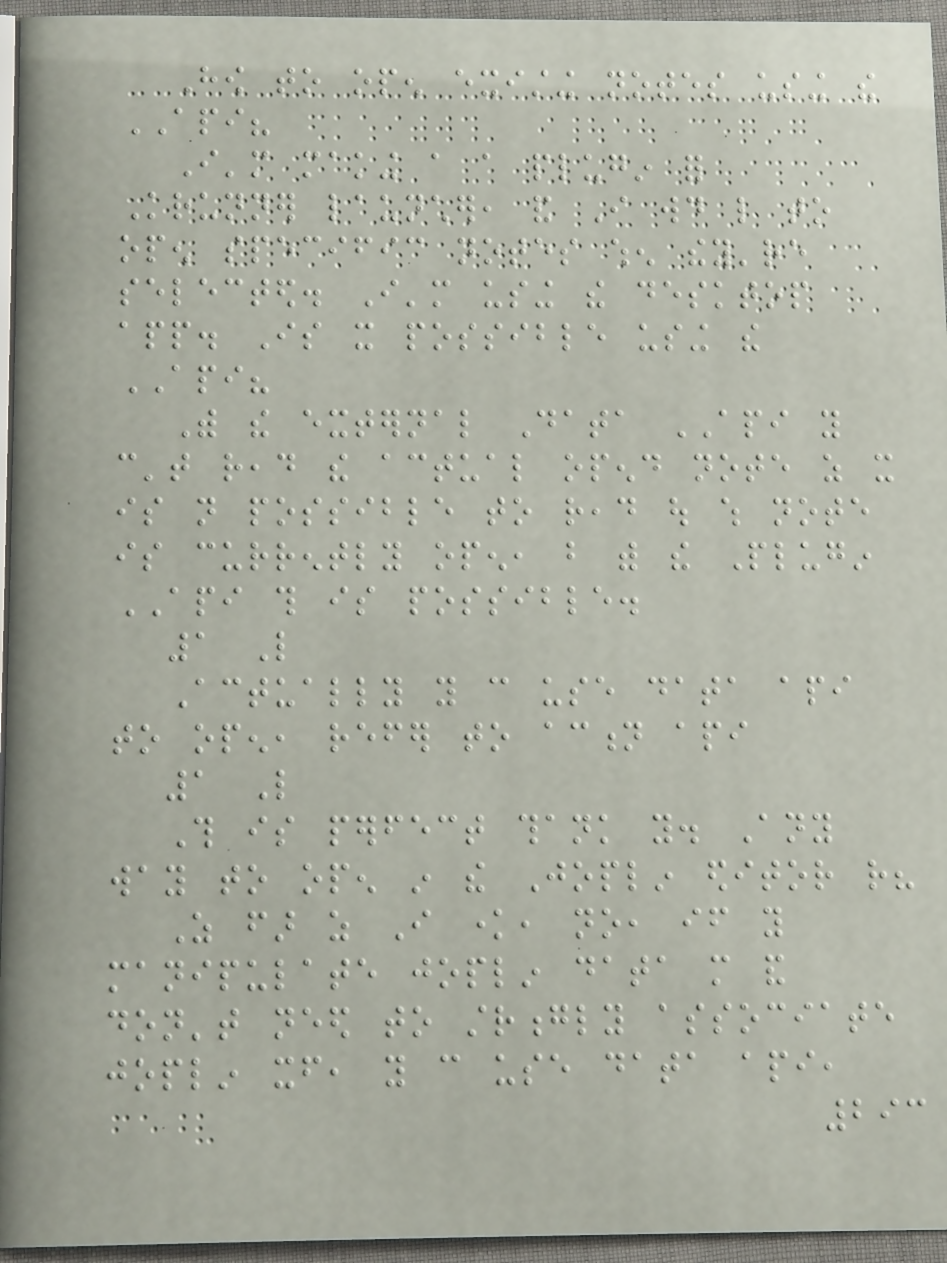How to open existing notes using the
API?
I'm making a a plugin for
Krunner launcher, and I would like to
open specific notes when they're
selected. I'm using the desktop
app. Is it possible using the
API?
With the external Data API you
can't read the actual opend note as it
is not possible to read out which note
is currently open, but with the Plugin
API this is possible.
1 Like
Actually you can use data api
to open, refer to action api
1 Like
This is perfect thank you. Any
way to open in the Joplin editor rather?
As far as I know, no, if you
manipulate joplin data more and
don't need to strongly associate
joplin itself, you can use data api,
293
